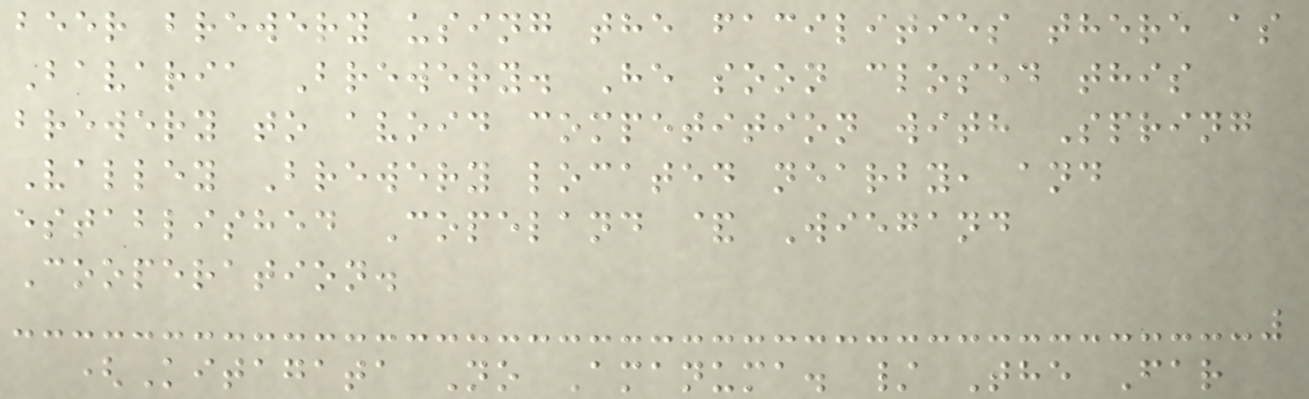beer brewery using the facilities there as
Bavaria Brewery. He soon closed this
brewery to avoid competition with Spring
Valley Brewery located nearby, and
established Copeland & Wiegand
Cooperation.
(Kitagata No Amanuma. / The Far
